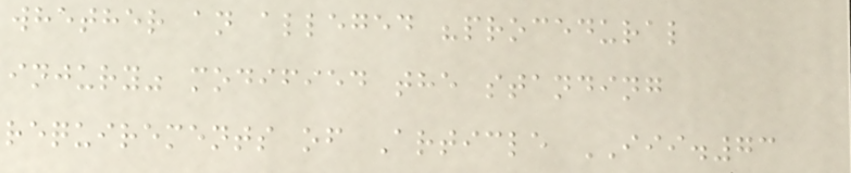whether an alleged "procedural
injury" modified the standing
requirements of Article III.73
